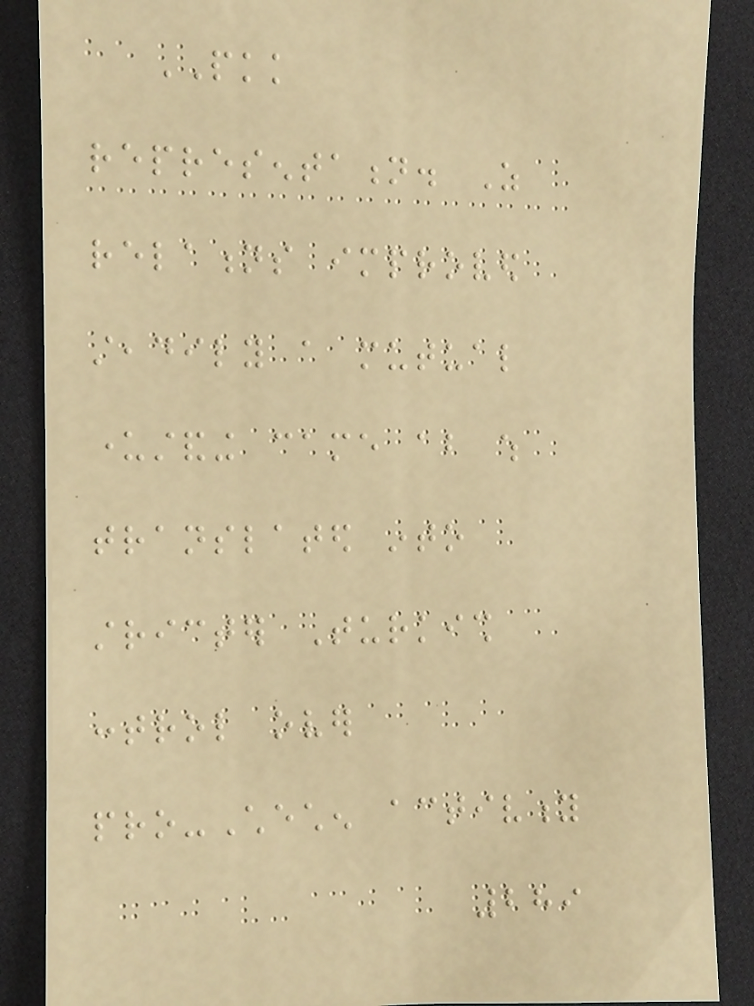PKK
representation. As
relations improved
steadily a mutual
understanding came about which
translated into
stricter Turkish
control over
pro-Chechen activity
289
